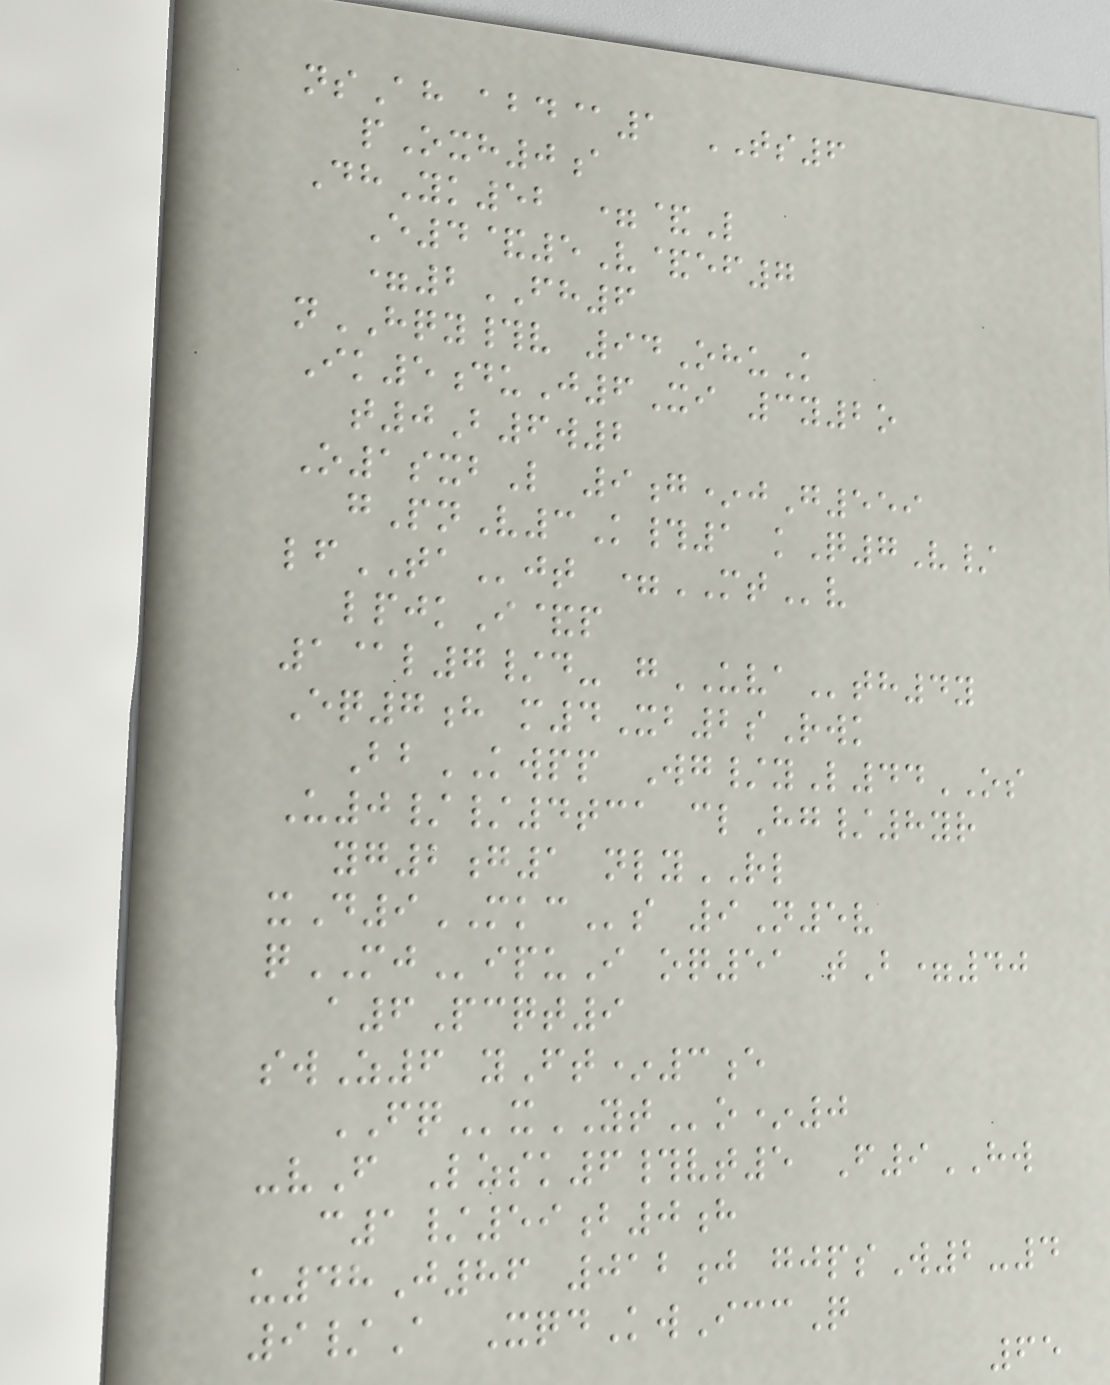nsAh abd@1 TS6
pOxh0a
DhYk52 =&L
E4&5V&ef7
=2FH6
nHQY#v 94OhuK
Ik5duJ6Xi 3y2o
t0B6w2
O1sxbL 9g*jG559
gPnV3K#1 kQ7V/
lfTAjt =MTv
lpjkI&p
1@l7/d- gUVAth4y
Eq7h m4Xb2sRwk
BbKWPP Wg/yL44OS
U0//4tca clHg/8yr
yg2g1 nlyRL
xD9MKCs 9N5v
qMJipuI oq51 tB=40
a6Pcqt9
swZ6 yFt*3e
FQxYTo*0
-vF Lzsk6#vt5 F9HW
c1/59b0h
u48J86 012j gjpsW2-4
9/A XqdKwIccQ
65
